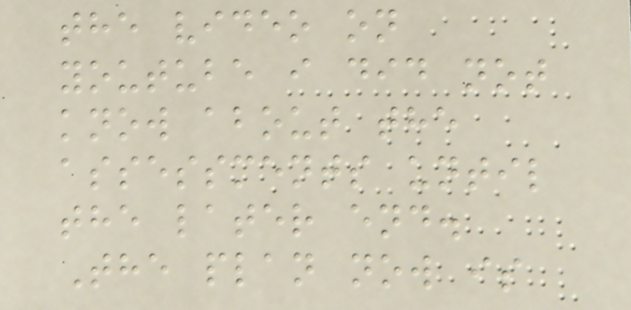the video on
youtube i did not
know about the
assessments until
the later end.
The plan now is
